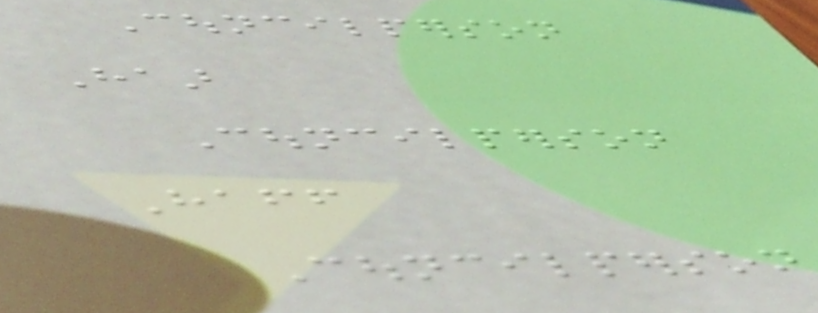Councilperson
Haar
Councilperson
Haff
Councilperson
